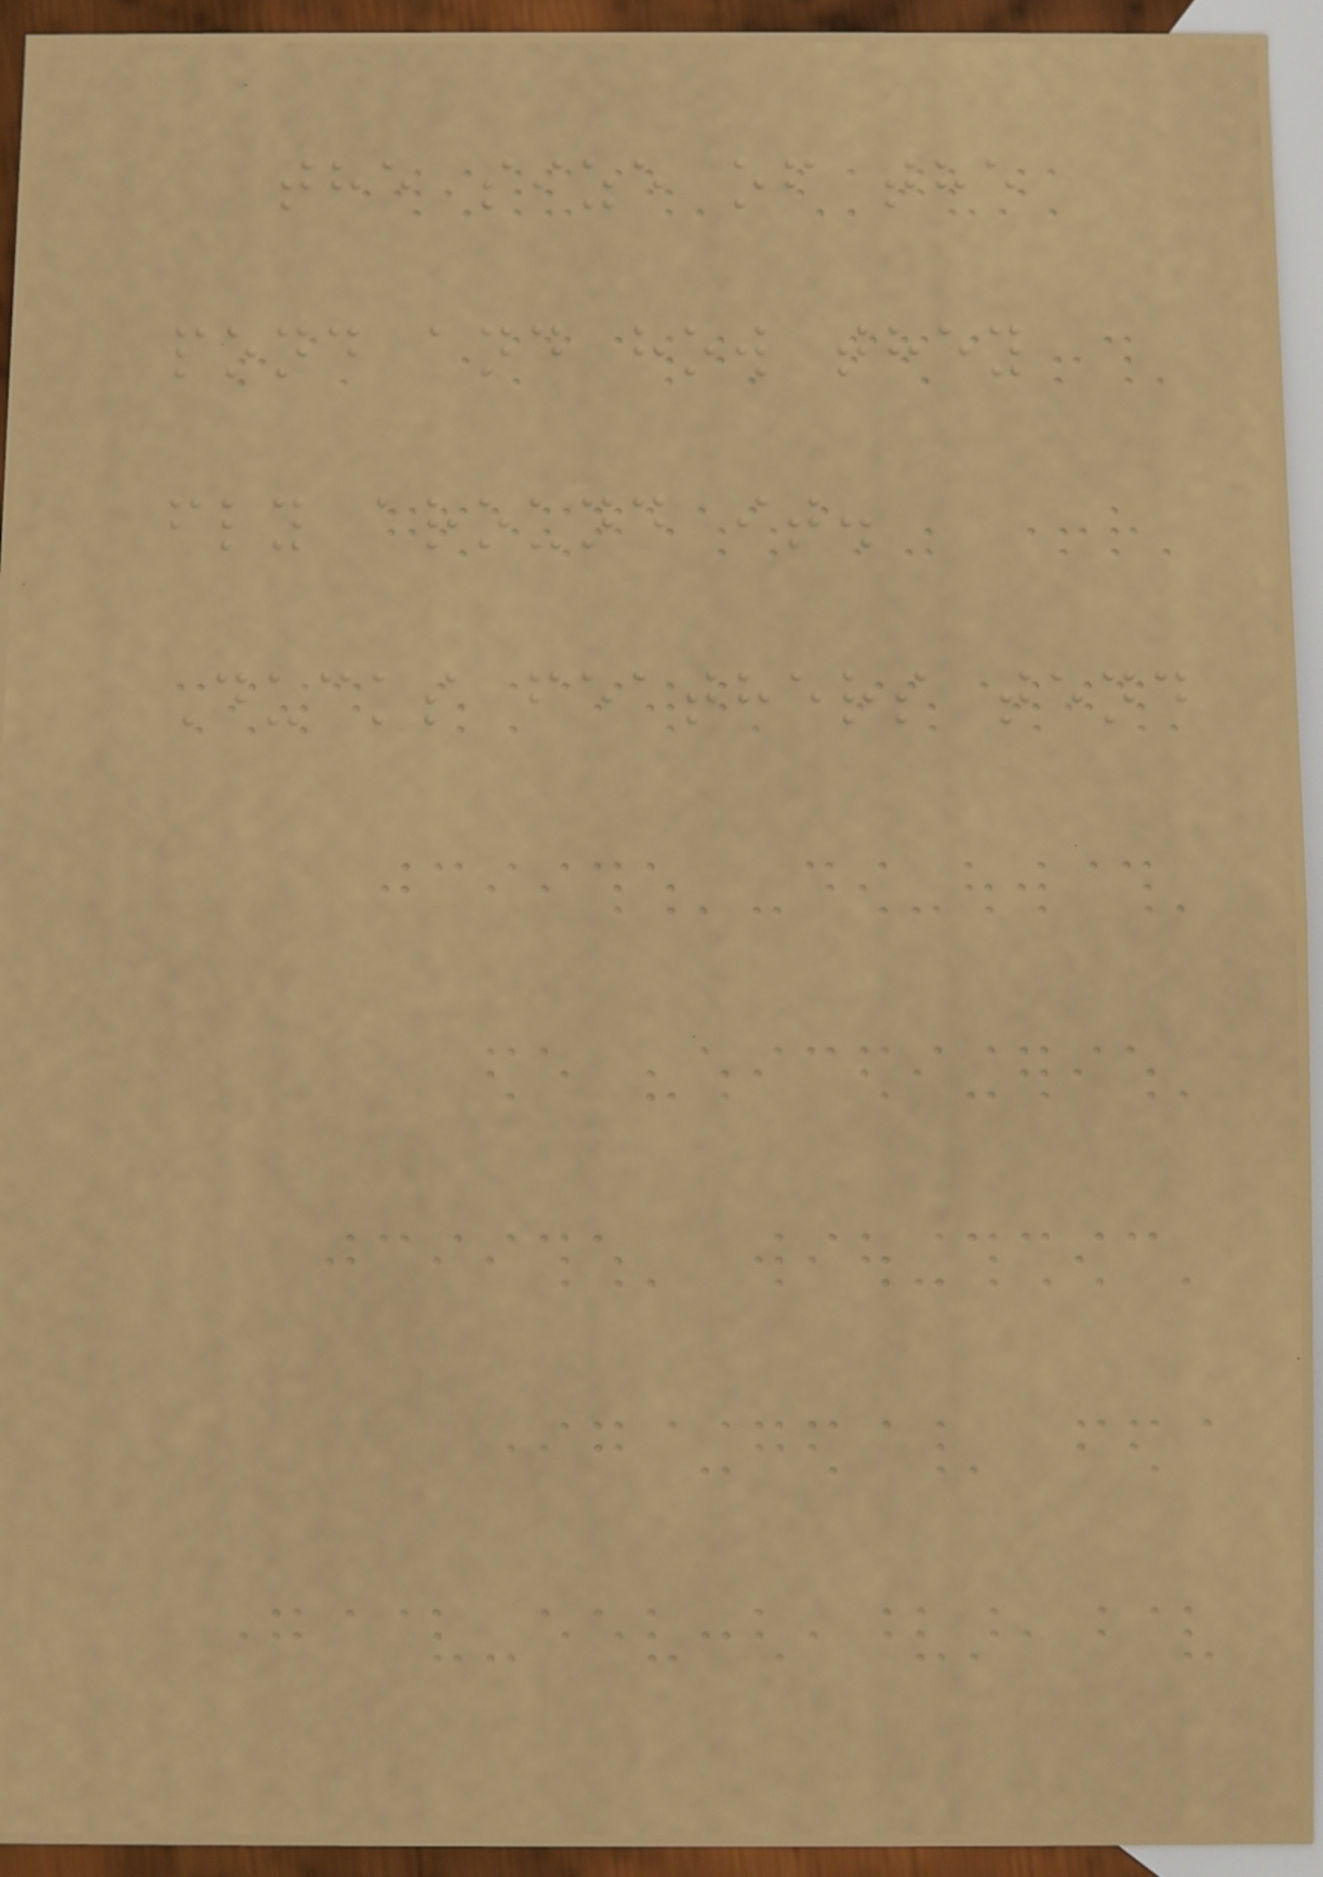the size of the
pond and how they
fly around it.
Ducks feathers tend
